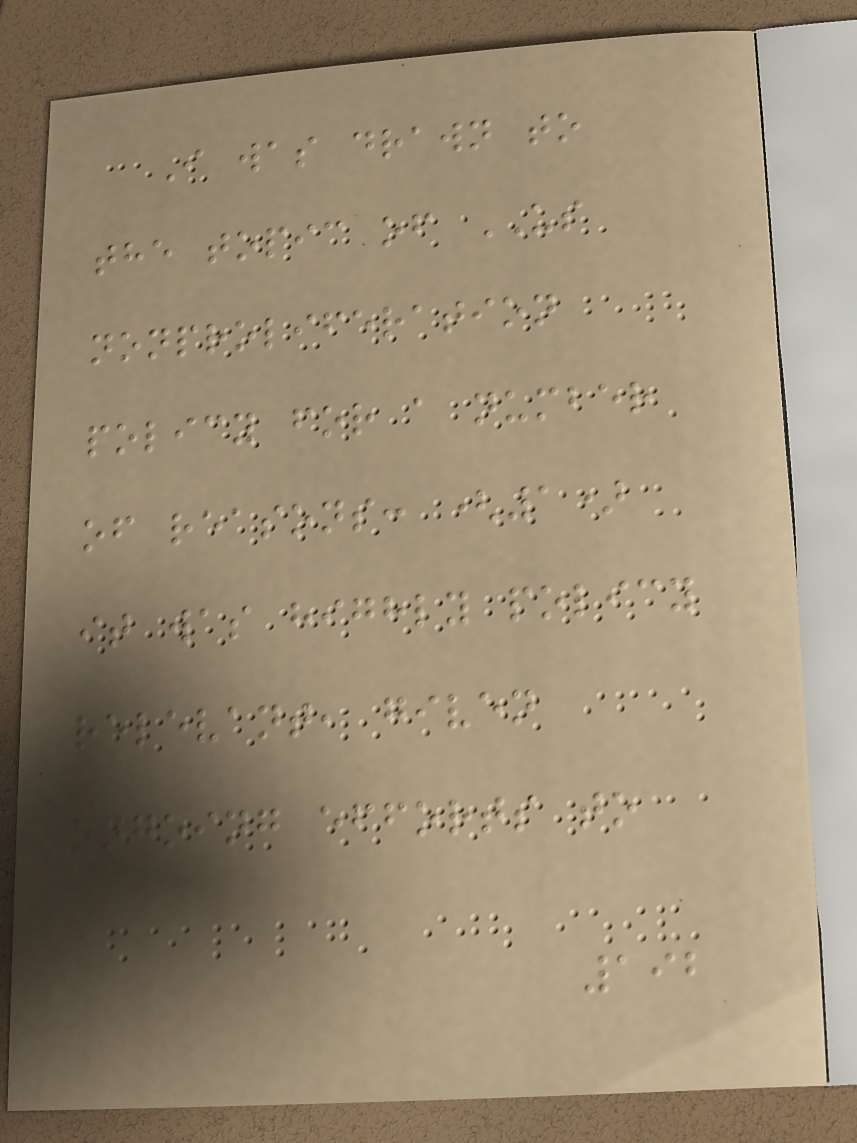I was drawn to
the topic of US
nonproliferation
policy for a number
of reasons: (1)
it was highly policy
relevant, given
ongoing efforts to
192
